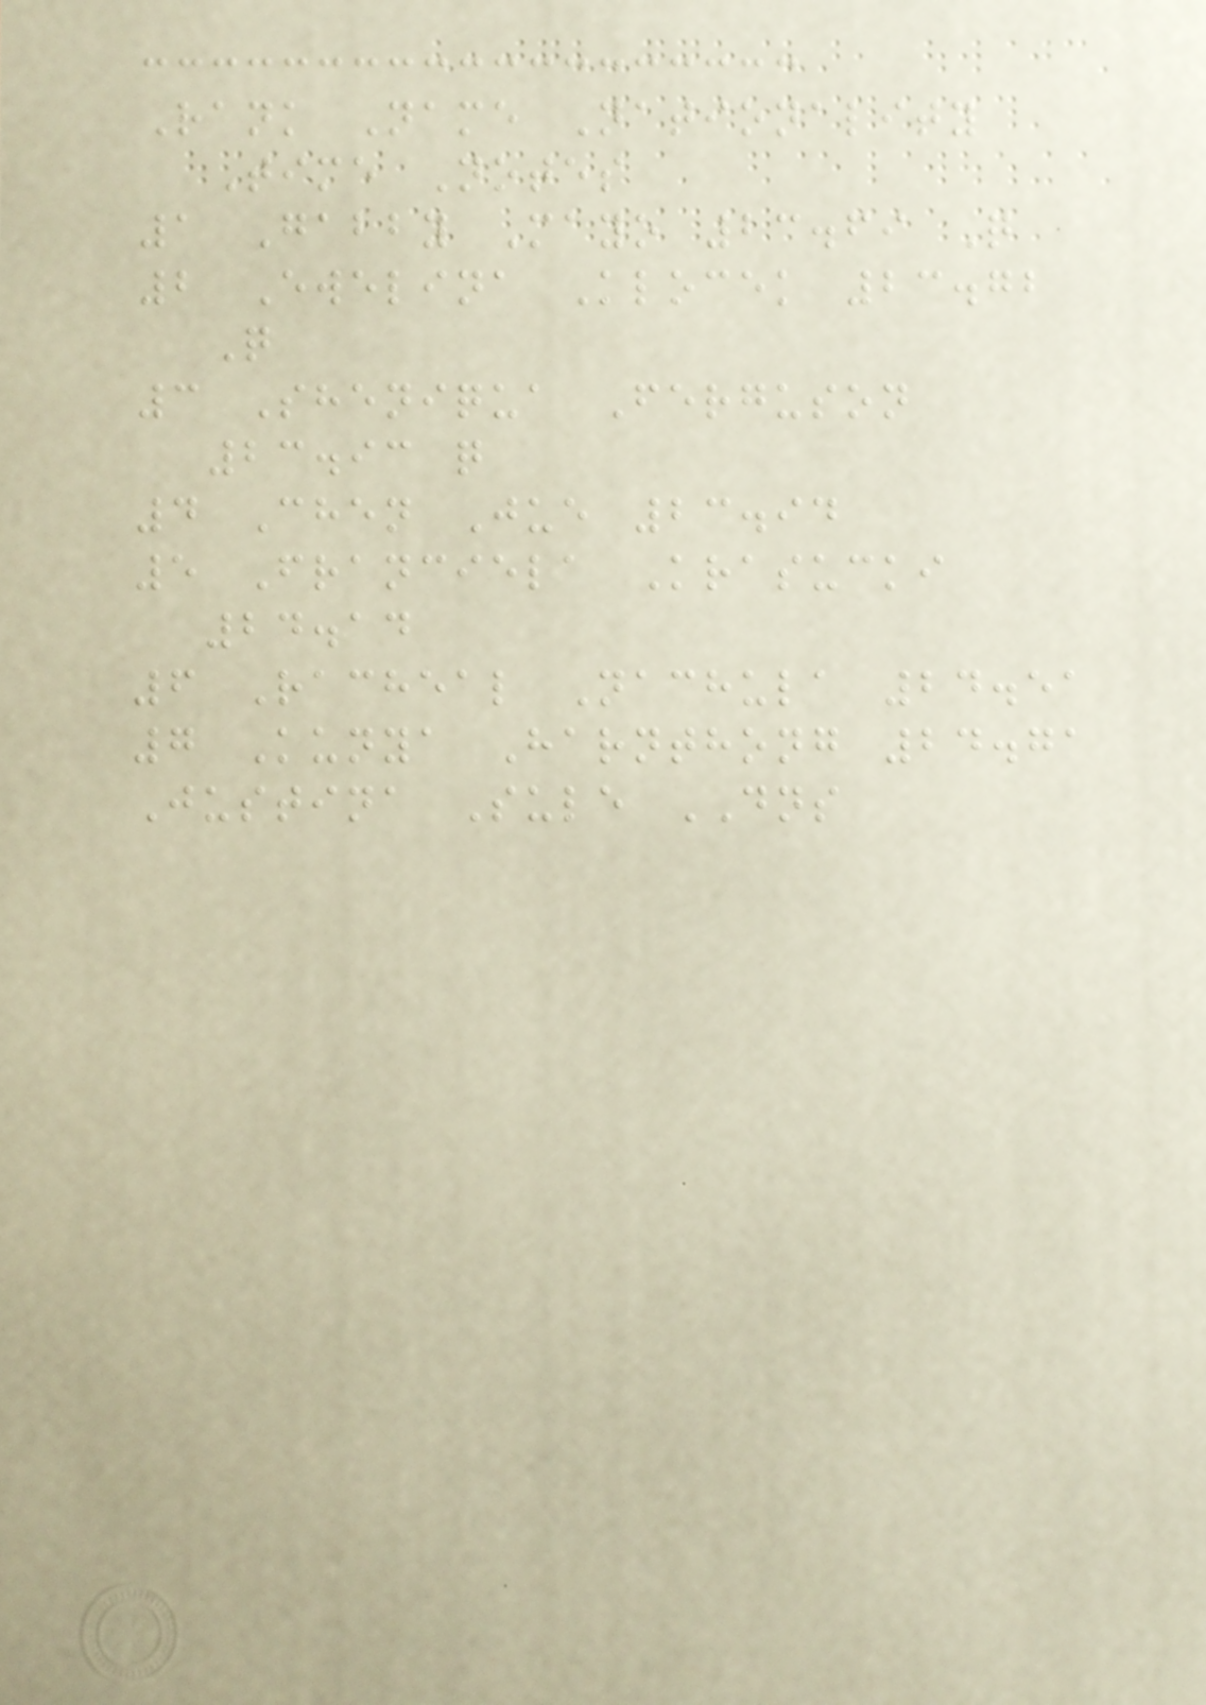Rank Name Nationality
Time Notes
1 Gabby Mayo 23.69 Q
2 Ewelina Klocek 23.72
Q
3 Sheniqua Ferguson
23.93 q
4 Chen Jue 23.94
5 Franciela Krasucki
24.14
6 Racheal Nachula 24.51
7 Kunya Harnthong 24.71
Justina Sule DNS
